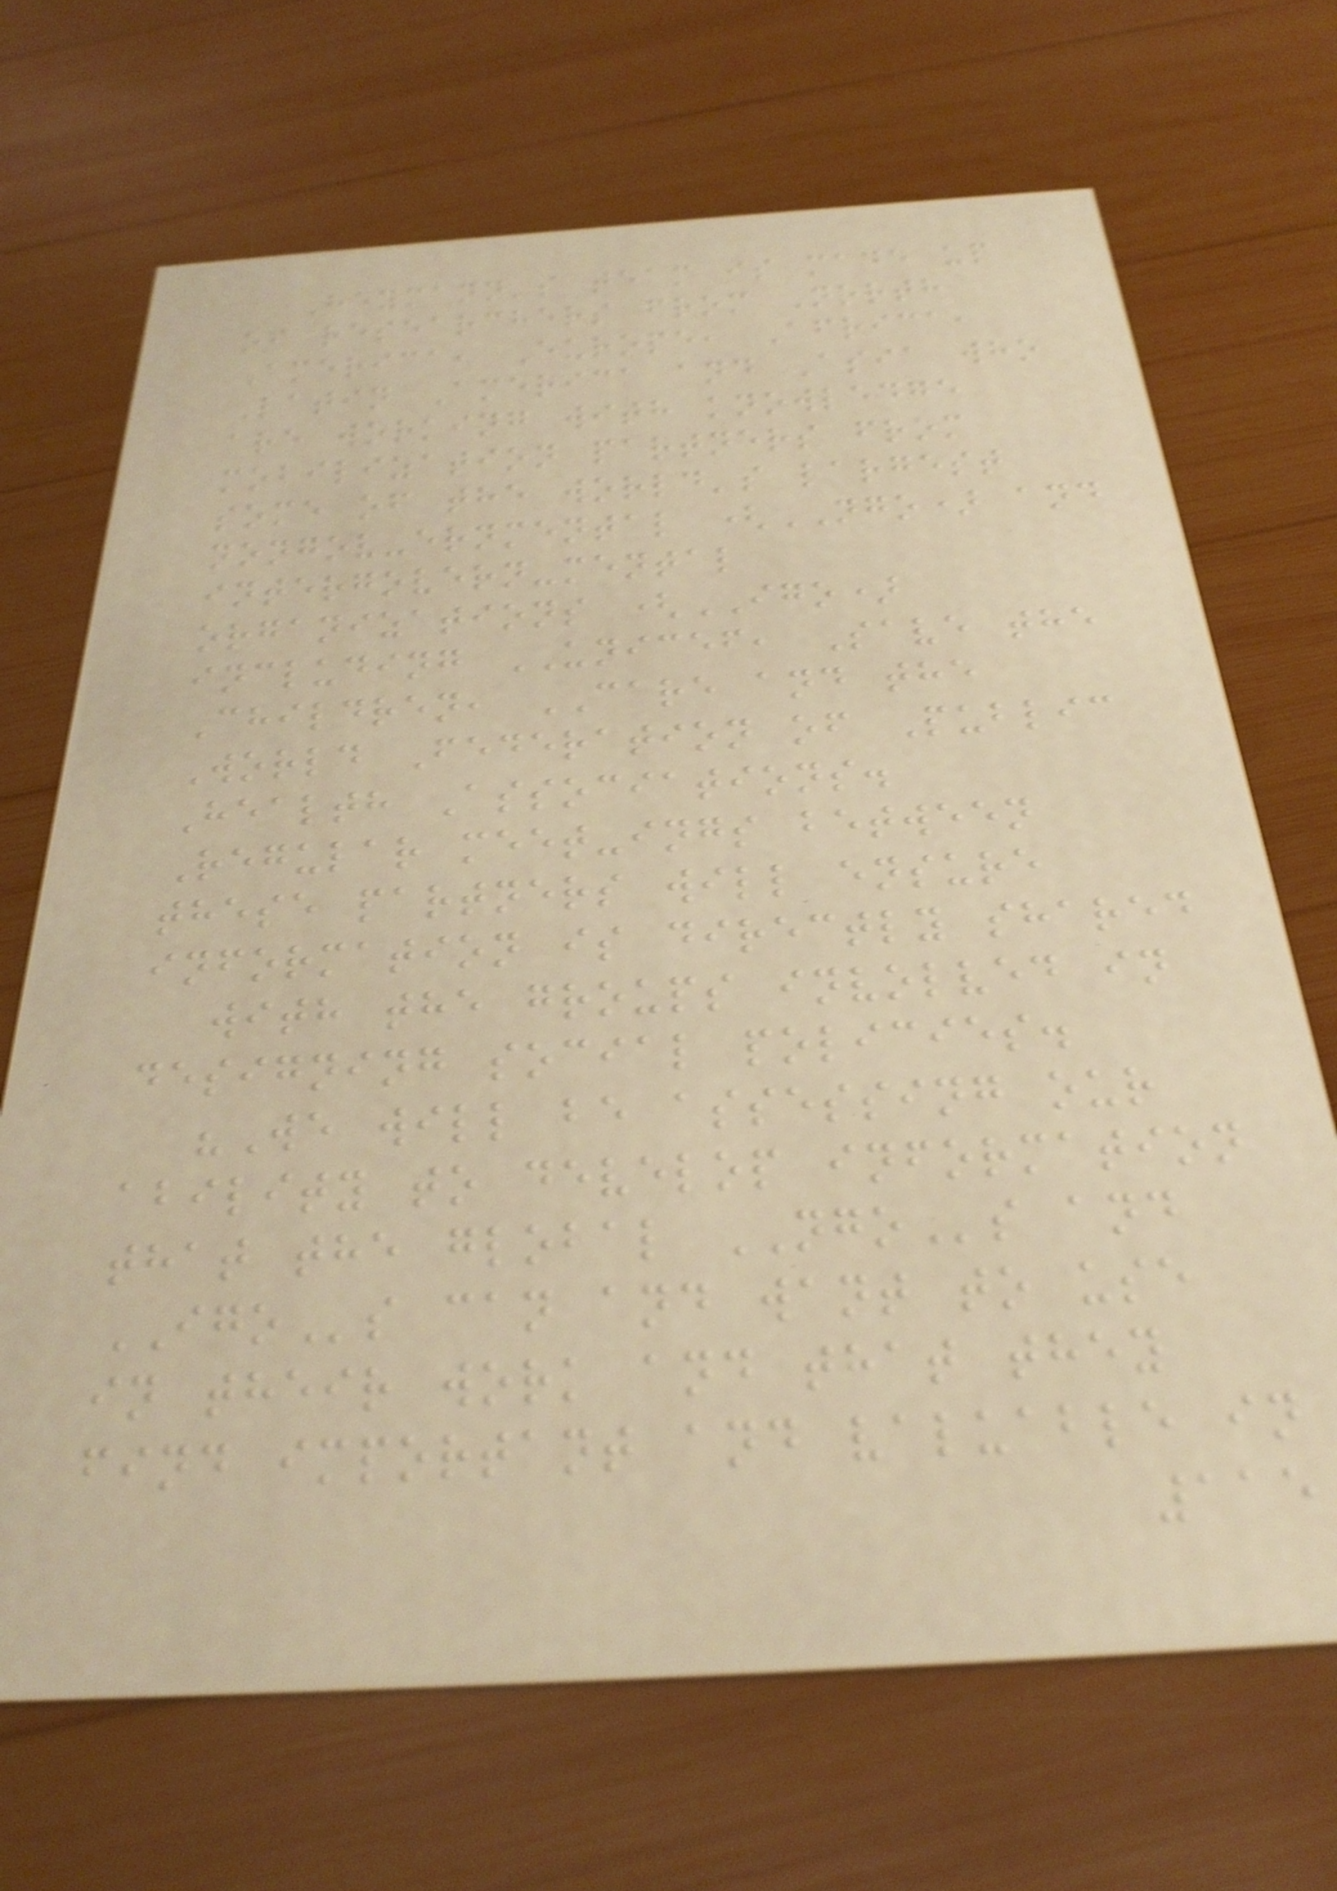Heymann's team is made up
of researchers from North
America, Europe, Africa,
Latin America and Asia who
are working with knowledge
mobilization partners from
some of the world's largest
nongov-ernmental (NGO) and
intergovern-mental
organizations (IGO)
including UNICEF, Save the
Children, CARE and the
World Federation of Public
Health Associations.
Regular meet-ings between
these partners will ensure
information is directly shared
with the groups involved in
designing social policies.
"We will be assessing our
ability to develop information
that the global NGOs and
IGOs can and want to use
in their work and that they
find important and valuable in
115
